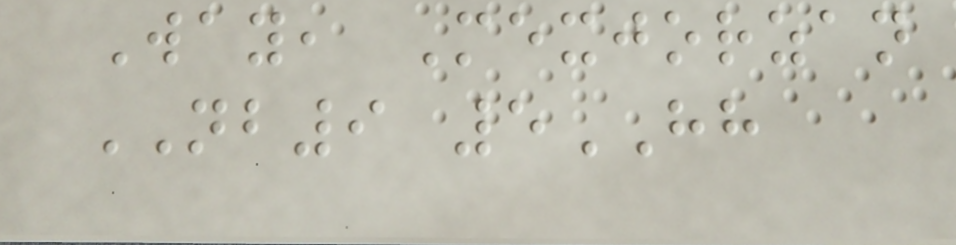Way, Mexjorzan
NB9 5HH
